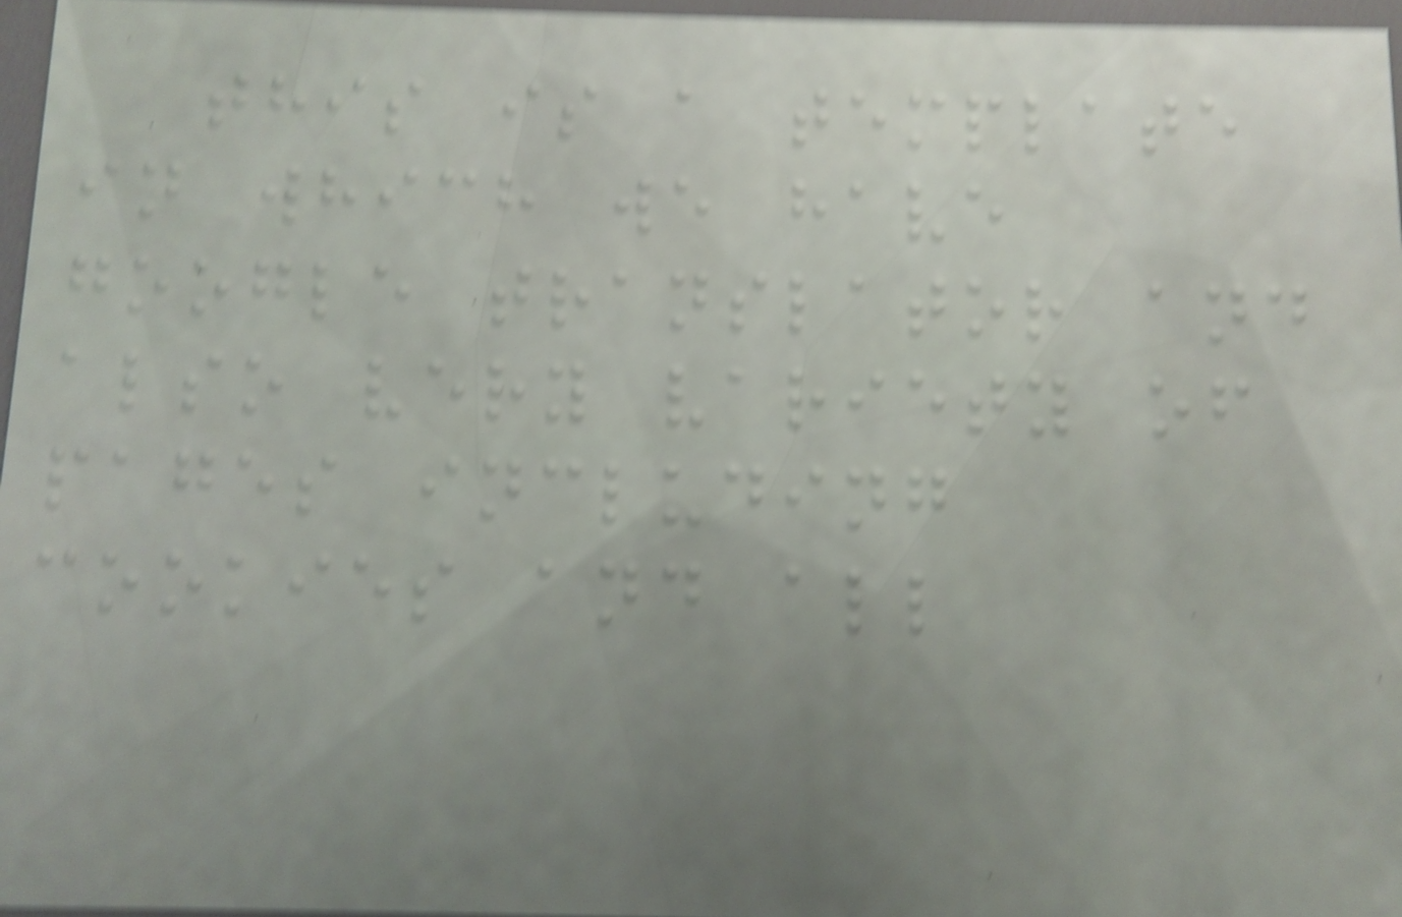this is a template
in which we have
google translator and
also very variety of
pages including
cookies and all
